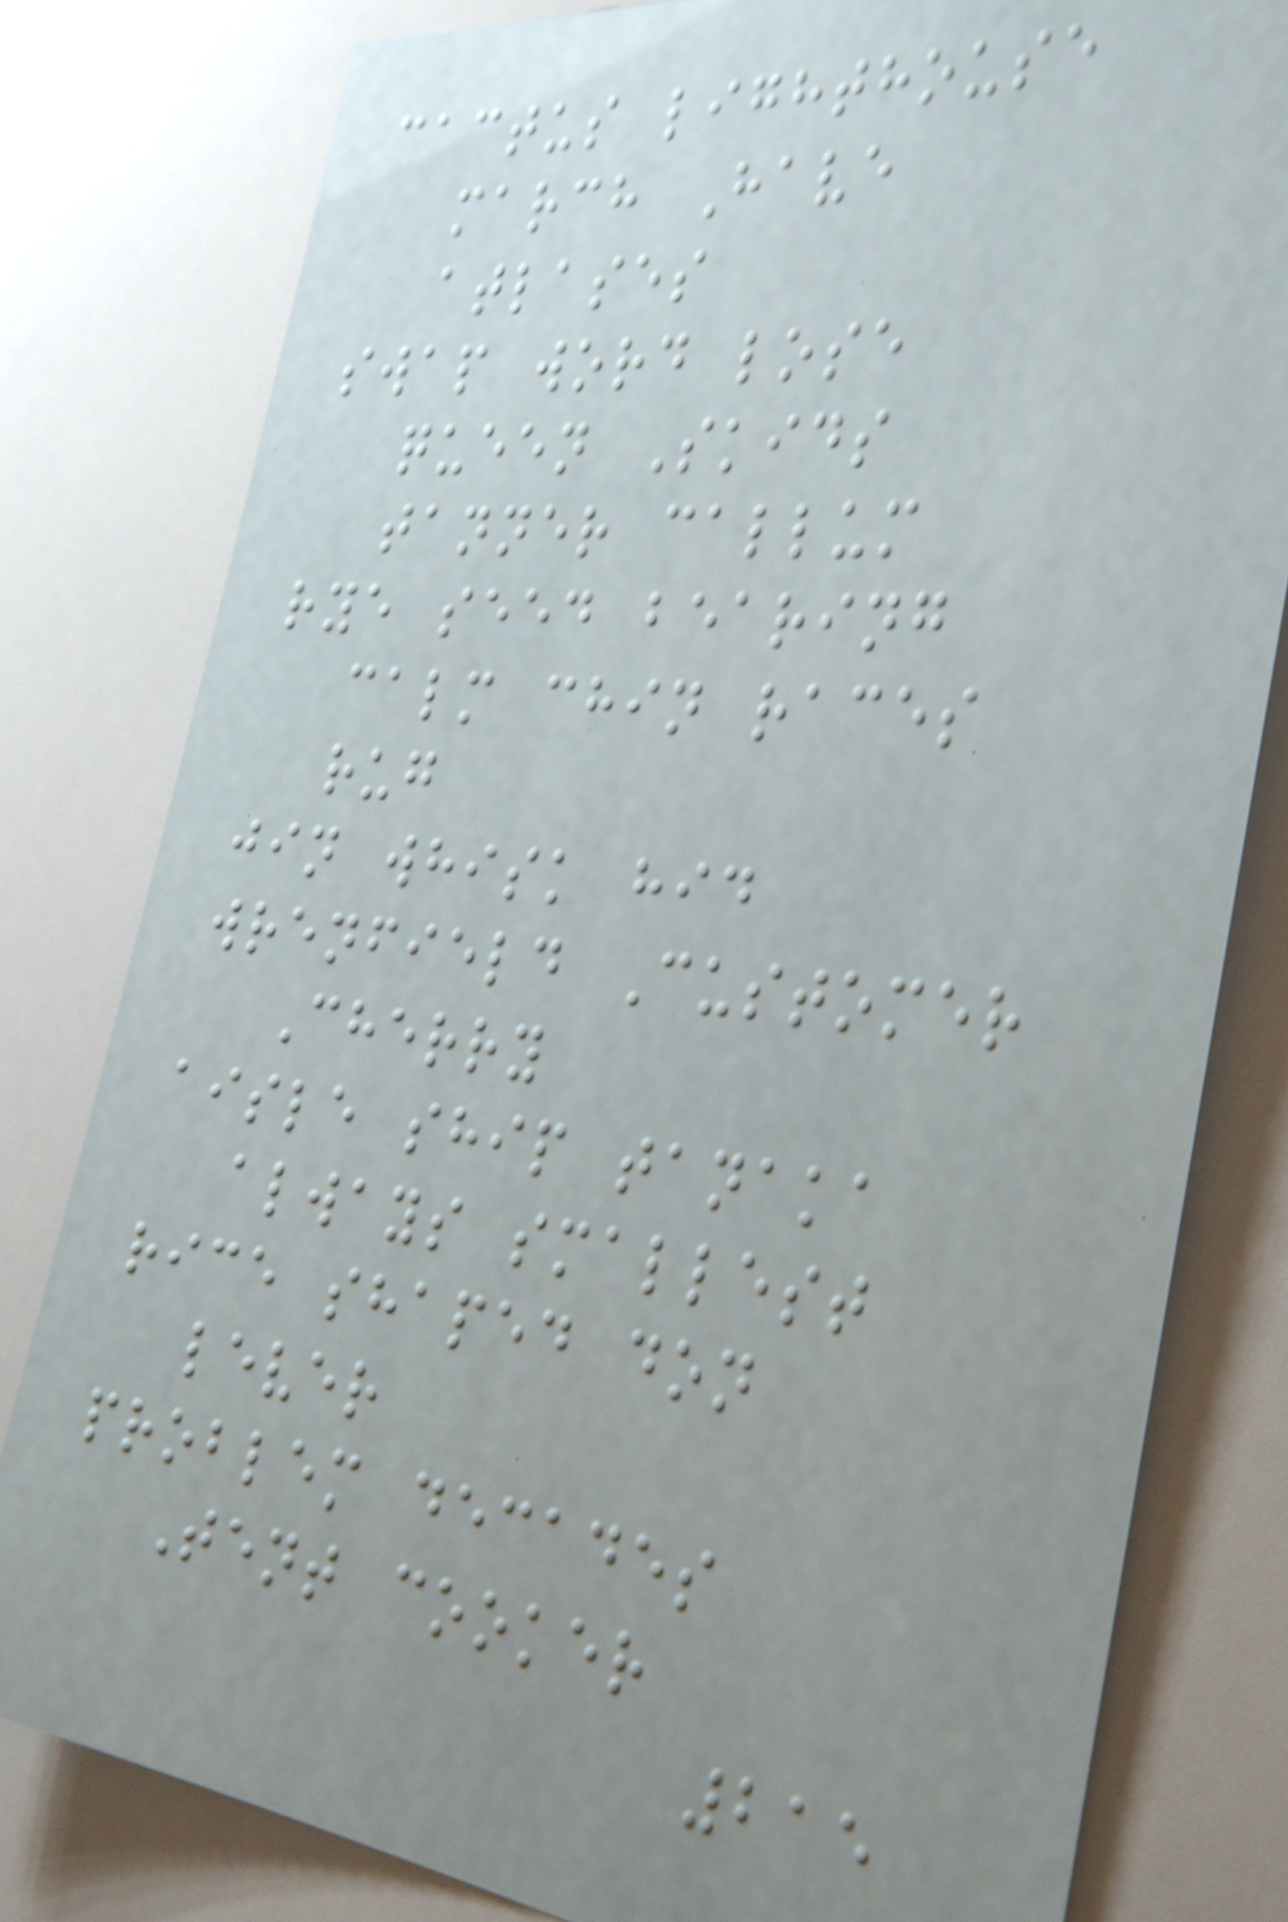cactus lighthouse
march Have
atlases
swap word lose
queen Skids
tanner callum
rye seed bearing
calm chin races
rug
jin whisk hid
wrenfield Customer
Cherry
aisle ship tanaka
always smallest
rice shaped don
lever
problem decades
Tent cooker
215
